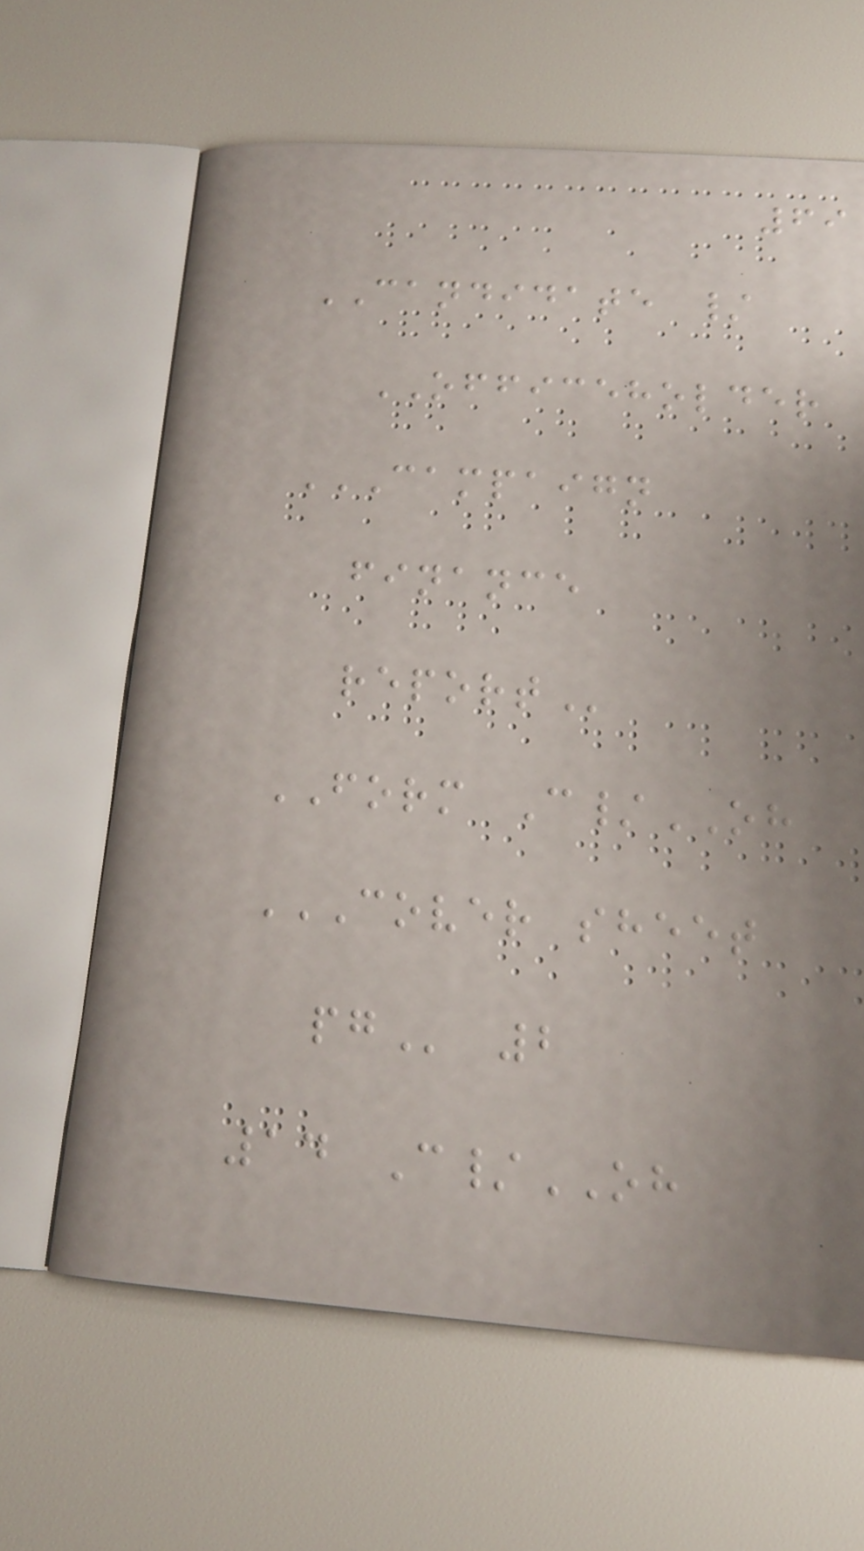69
CANDIDATE /
OFFICEHOLDER
CAMPAIGN
FINANCE
REPORT
FORM C/OH
COVER SHEET
PG 2
14 C/OH
